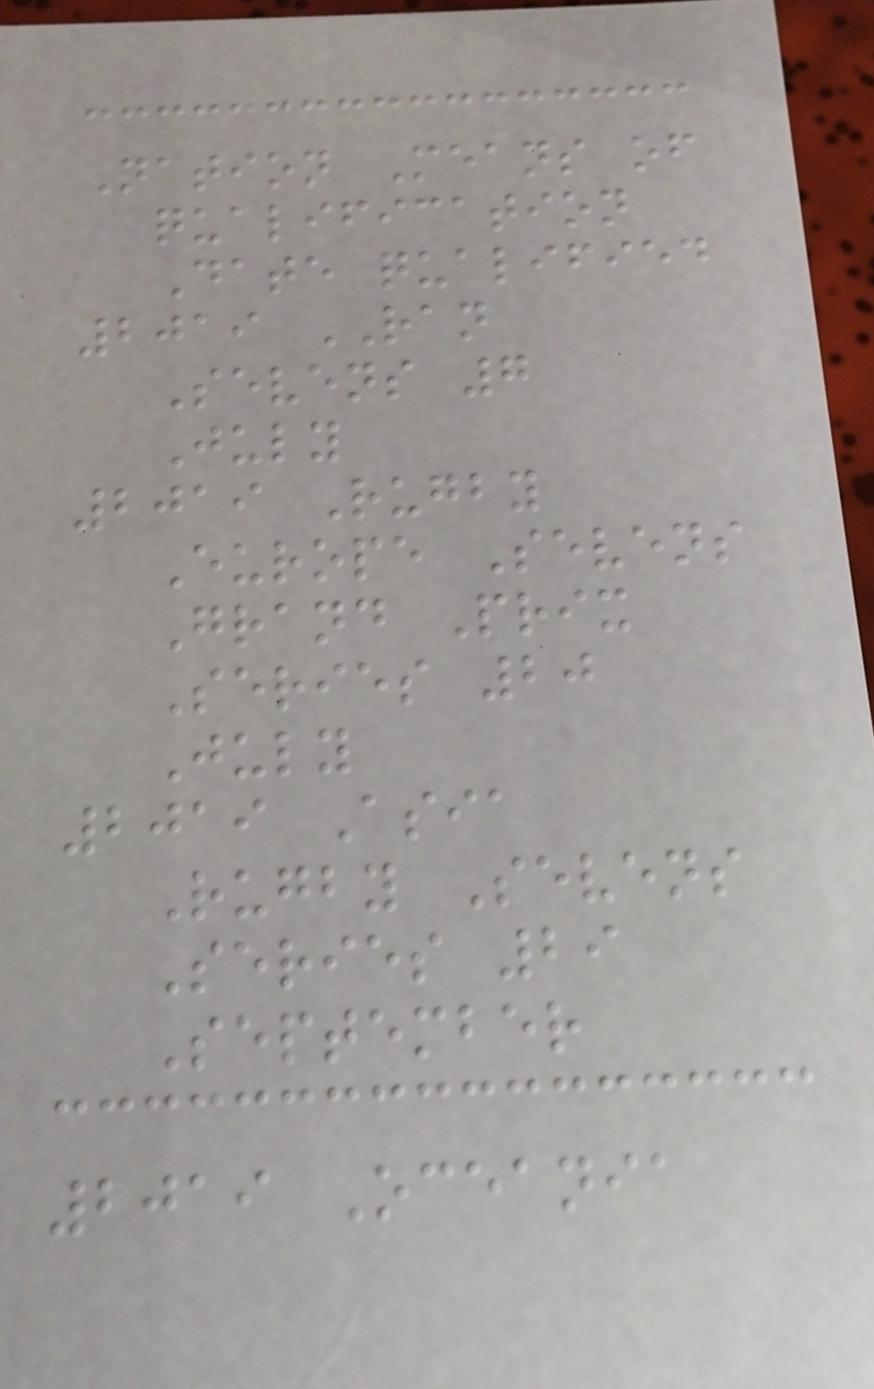Nation Means of
qualification
Date qualified
2019 RAN
Sevens 7
July
2019 Rugby
Europe Sevens
Grand Prix
Series 20
July
2019 Asia
Rugby Sevens
Series 29
September
2019 Oceania
